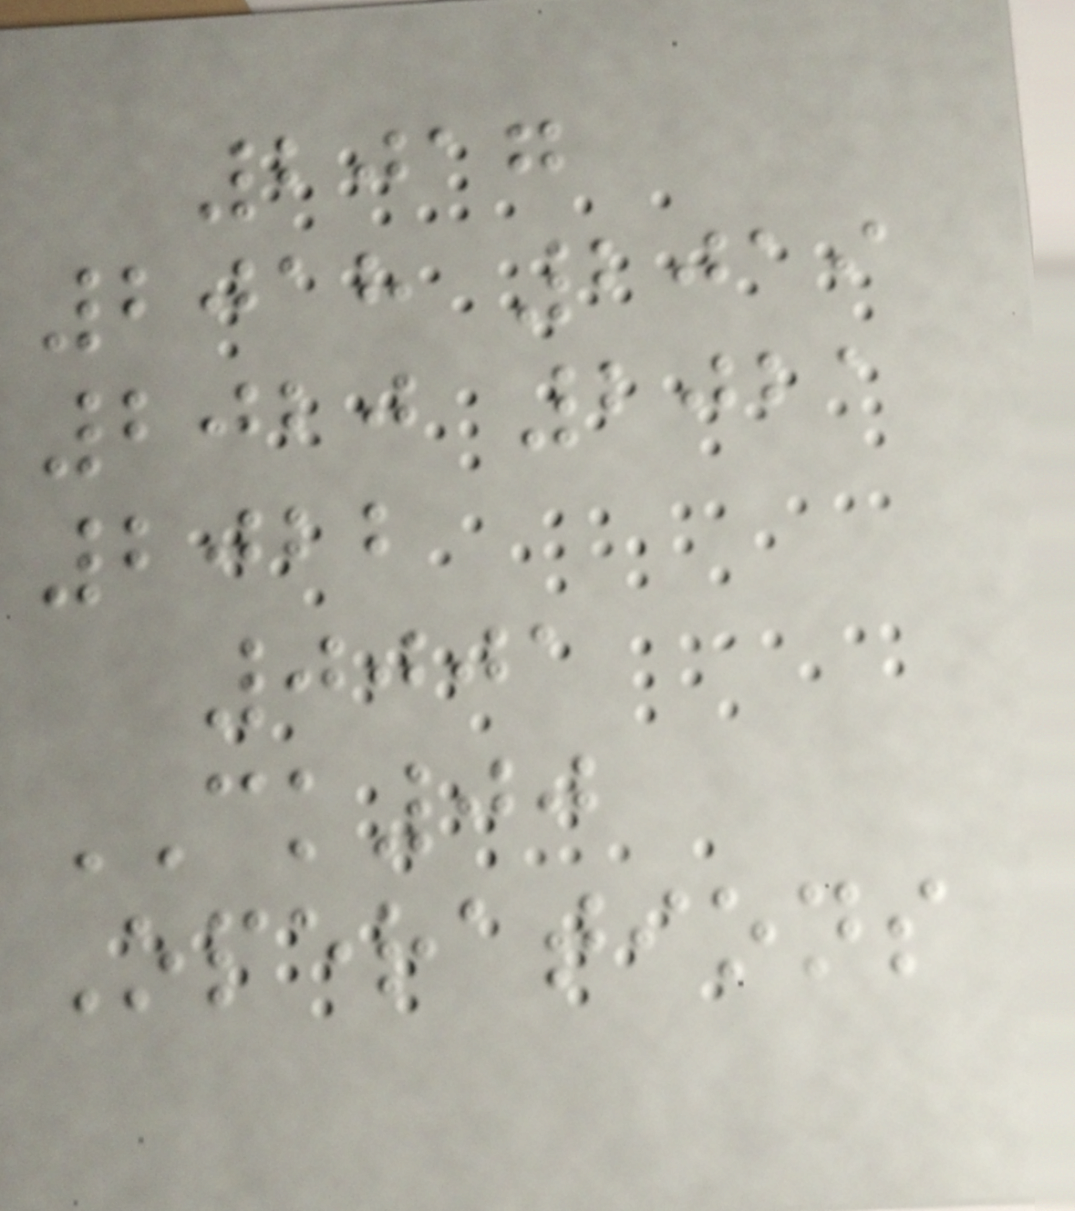2017
2018 2019
2020 2021
2022
0001
CK00
Operations
